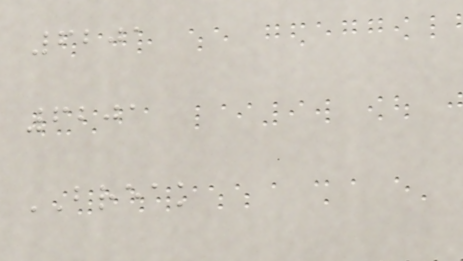6201
6201
BREAK
